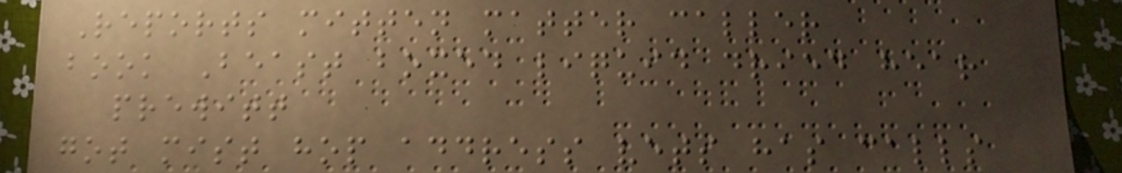Reports mitten matter caller
book Beast boxed liquid dried hear
prewitt
got mist hop address vets has calls
